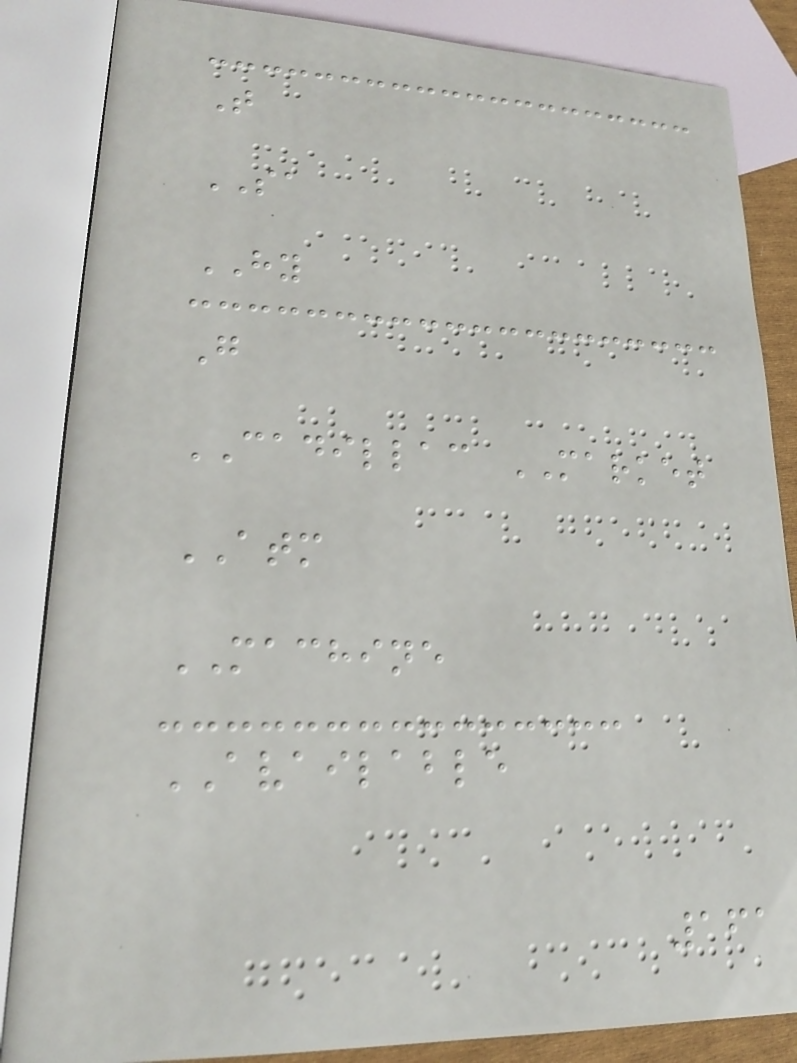T
SA
HY
G
CADILLAC MARKET
ATM
MACHINE
AVAILABLE
161
